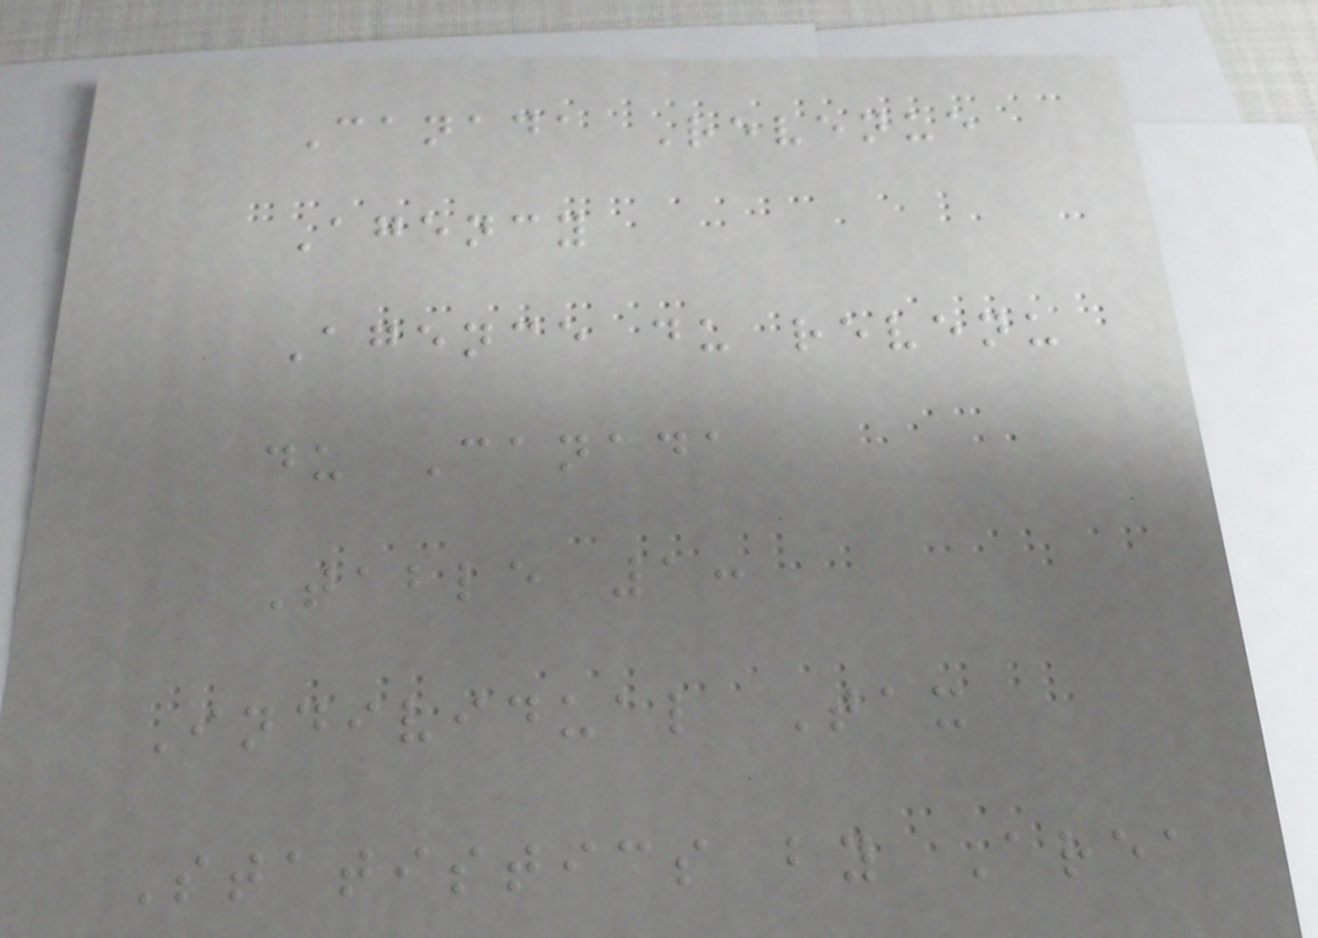Canada Revenue
Agency
Agence du revenu
du Canada
Table 1:
Individual Tax
Statistics by Area
